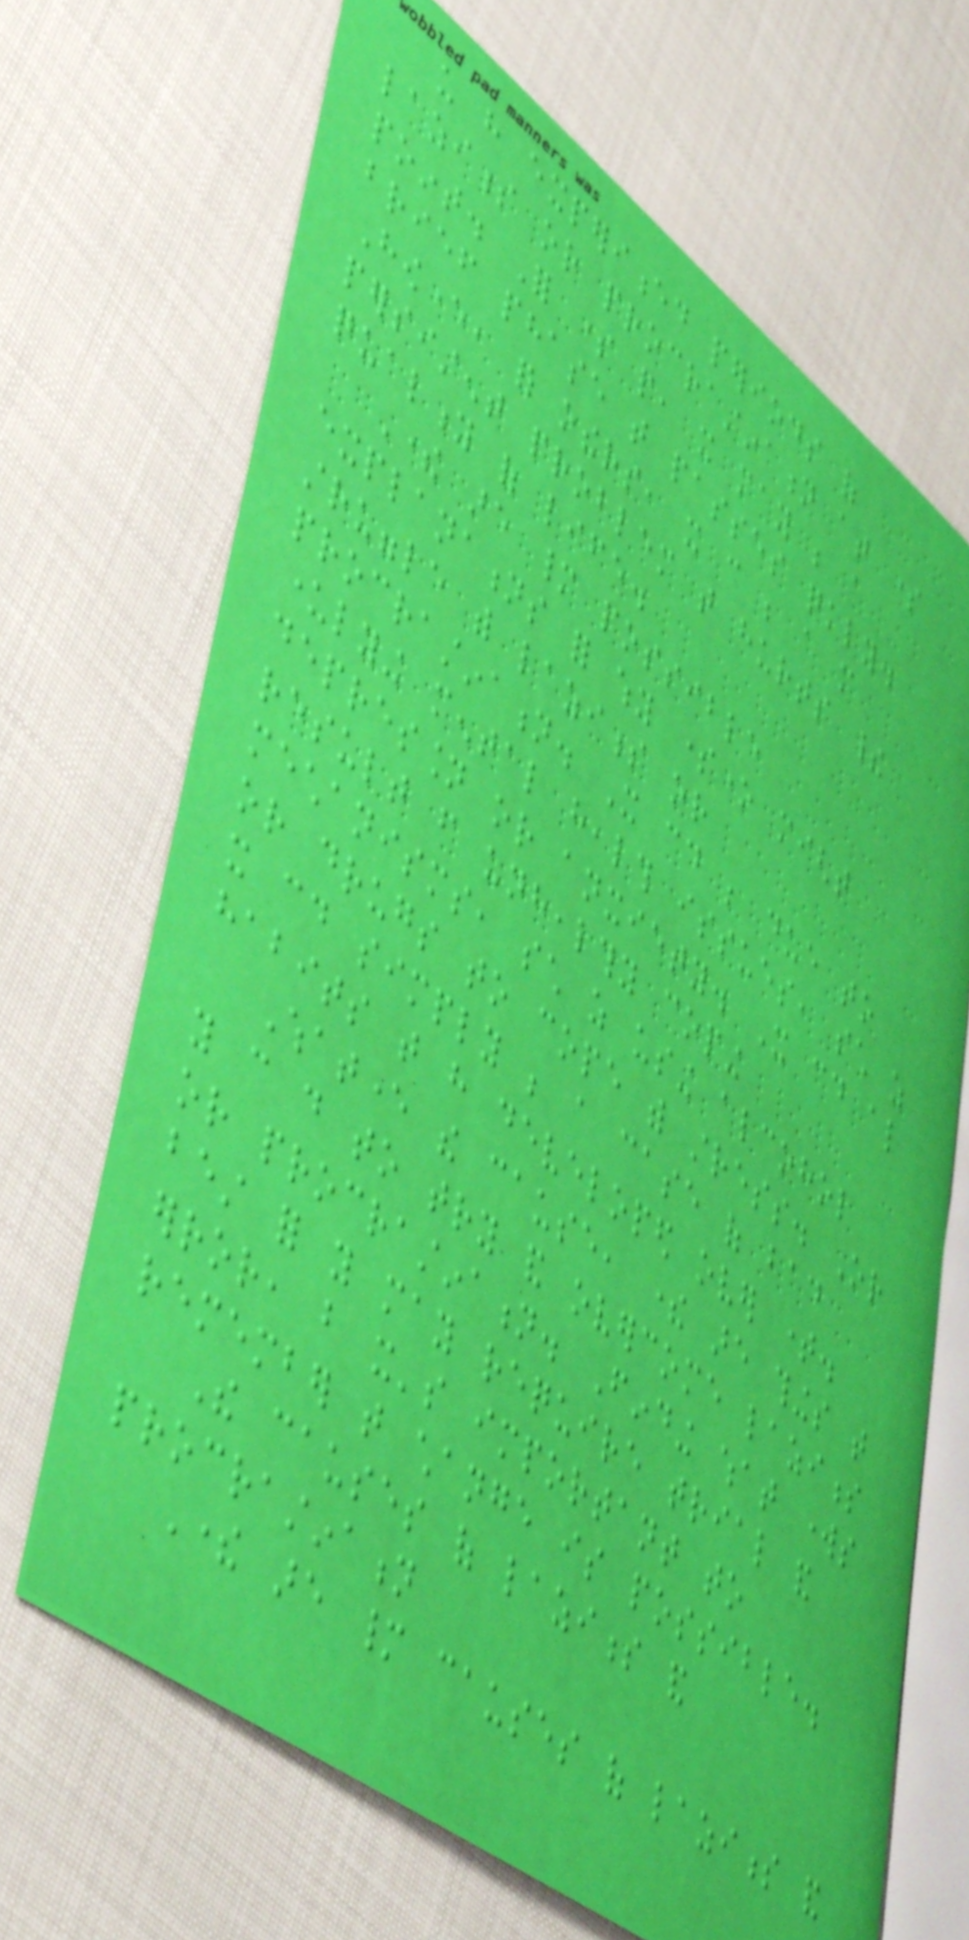us have experienced periods of
laziness or procrastination at some
point. For some people, it may be a
brief phase that passes quickly.
However, for others, it can be a more
persistent problem that hurts their
quality of life.
There are many possible
explanations for why someone might
struggle with laziness or
procrastination. It could be due to
underlying mental health issues, such as
depression or anxiety. It could also
result from unhealthy coping
mechanisms, such as using alcohol
or drugs to cope with stress. Or
it could simply be a case of bad
habits that have developed over time.
Whatever the cause, there are things that
you can do to try and overcome laziness
or procrastination. Finding what works
best for you may require trial and
error, but it's important to
remember that change is possible.
The causes of laziness and
procrastination
There are many causes of laziness and
